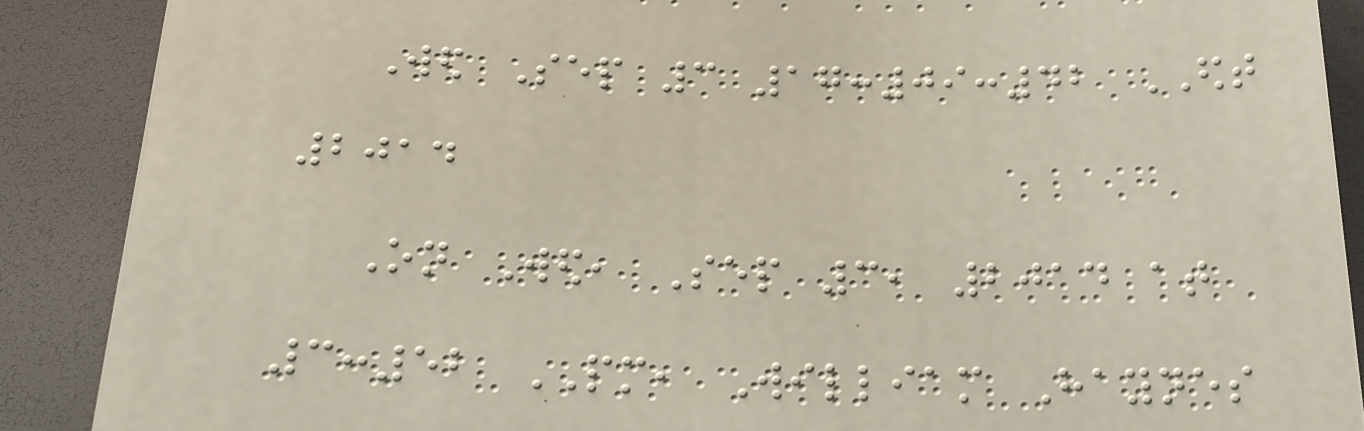Wed Sep 3 17:09:42 EDT
2014
On Wed, Sep 3, 2014 at
3:52 PM, William Haynes
